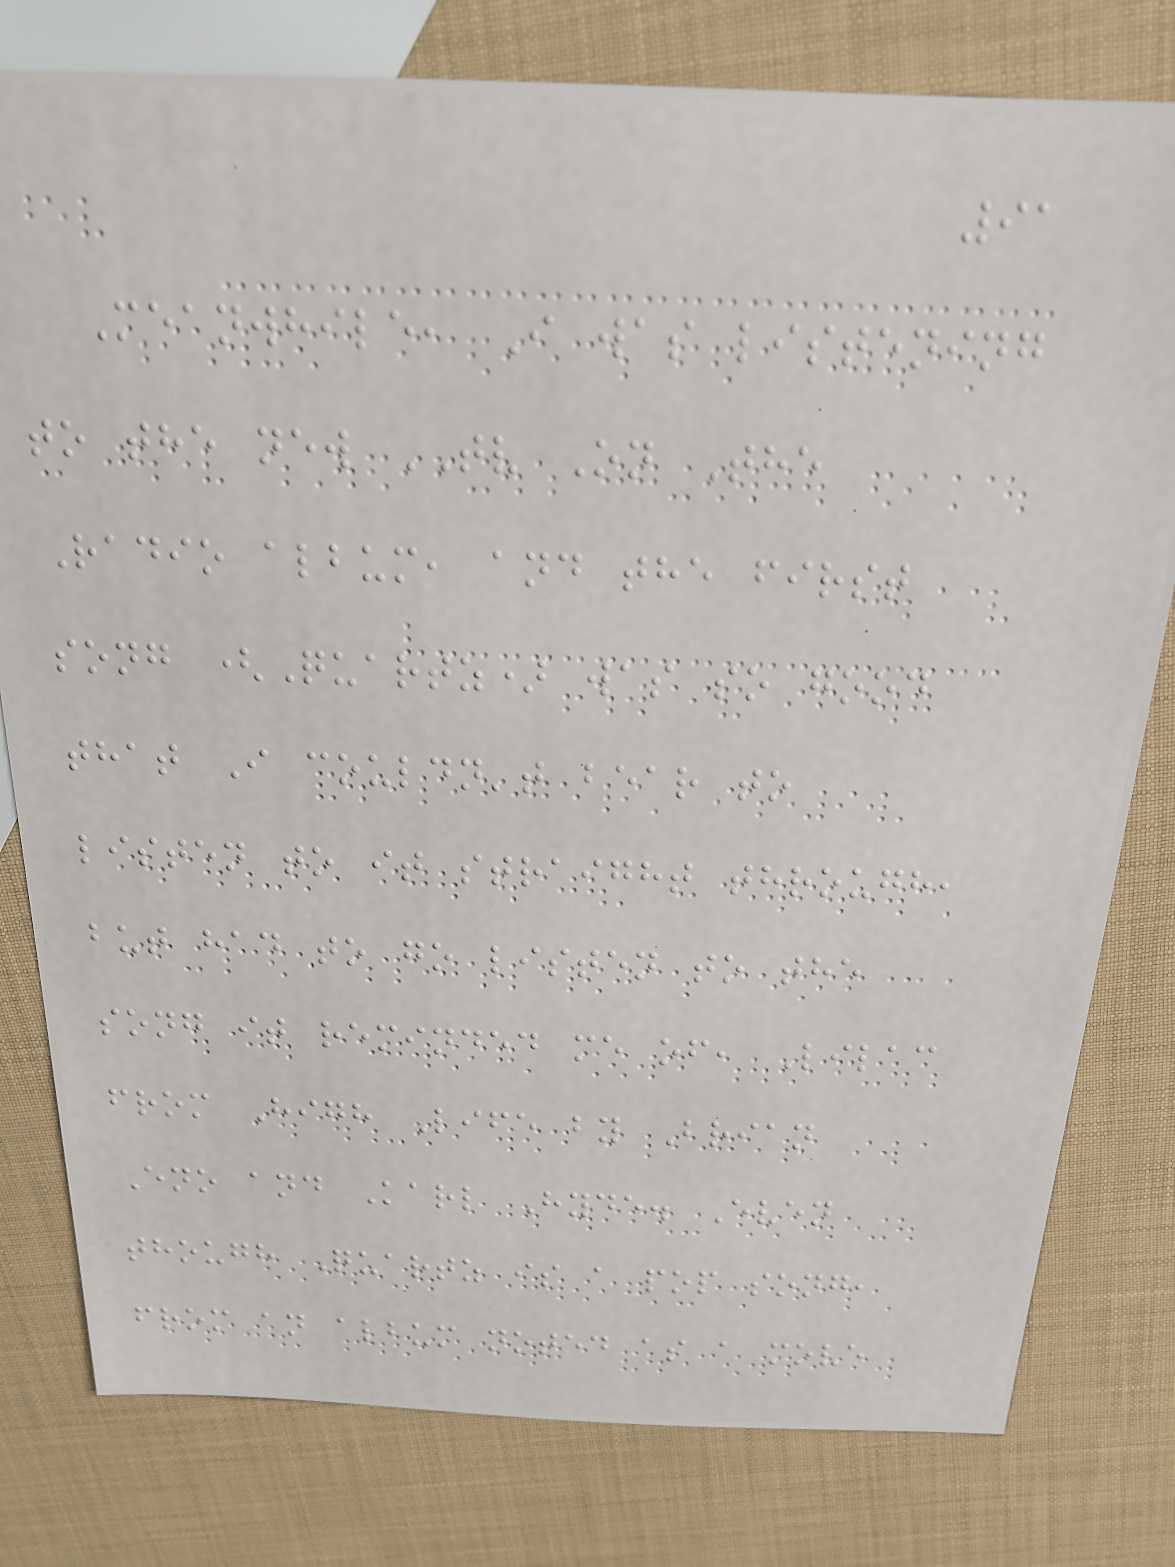91
Meanwhile, I was listening
to the new TV On The
Radio album, and the first
song (Quartz) was so good
that I couldn't bear to
listen to it straight through,
but had to go listen to the
song it reminded me of, Lilac
from High Life by Brian
Eno and Karl Hyde. Even
though Quartz is a pop song,
from an album noted as a move
